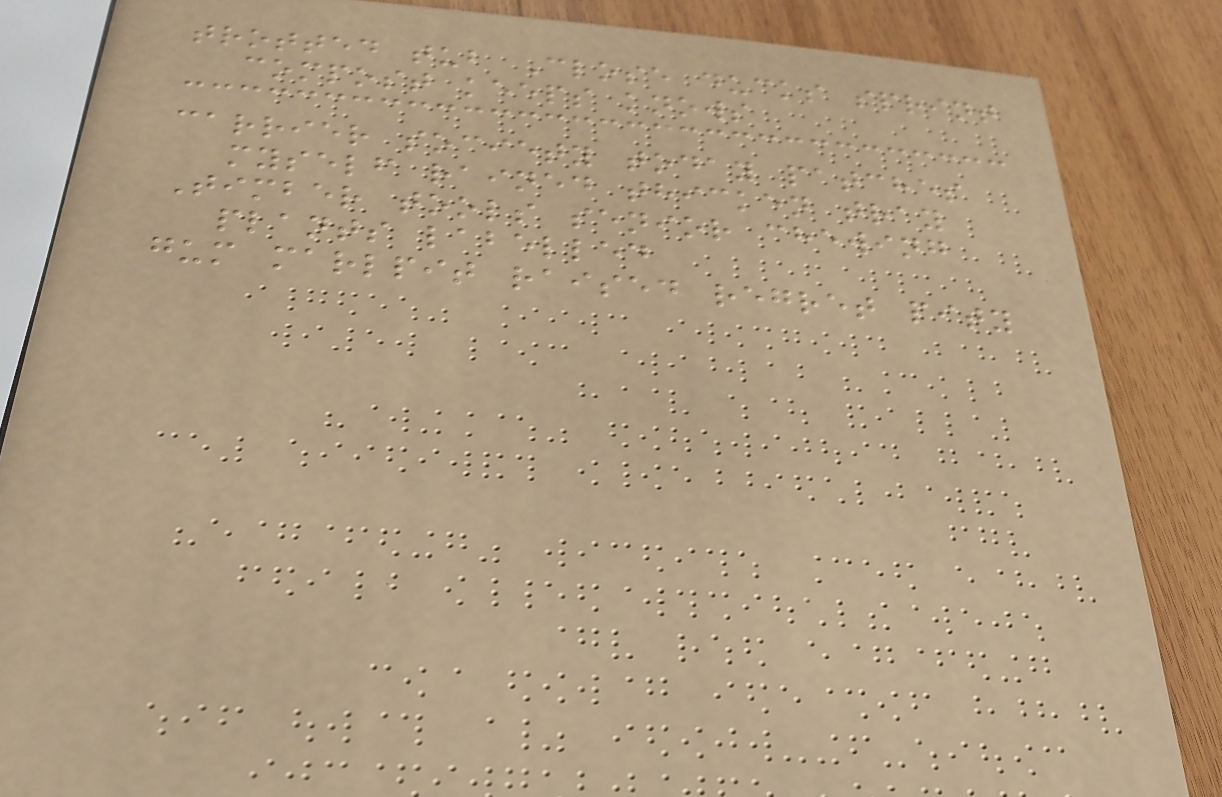trotted tub Close ducks sprint
compost keeps knows
carrier society today patches
myself rained thicken tray
Timber tools senior chewing
plants labelled
gum marlpit raised regret pity
